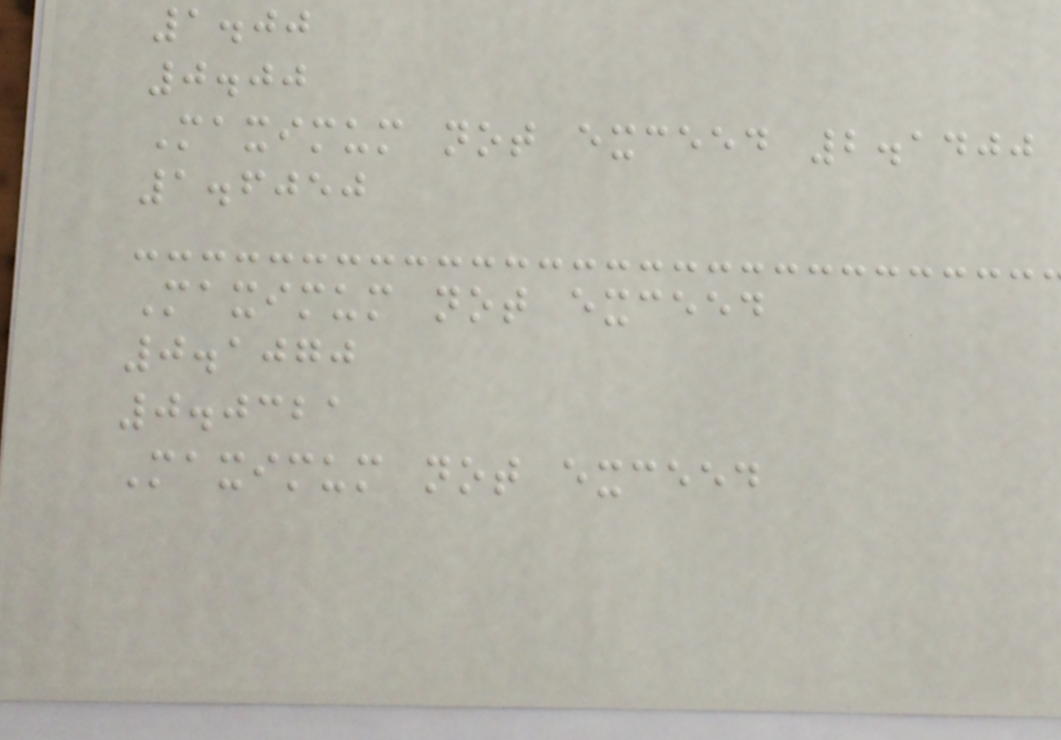1.00
0.00
Maximum not exceed 2.1400
1.6050
Maximum not exceed
0.1070
0.0321
Maximum not exceed
